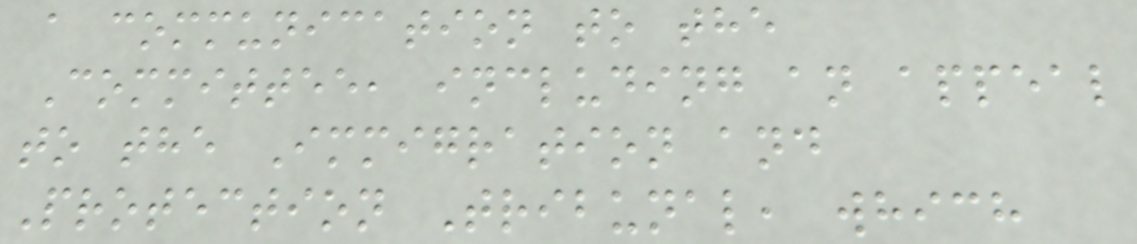a communication to the
Committee, including an appeal
to the Immigration and
Protection Tribunal, which
